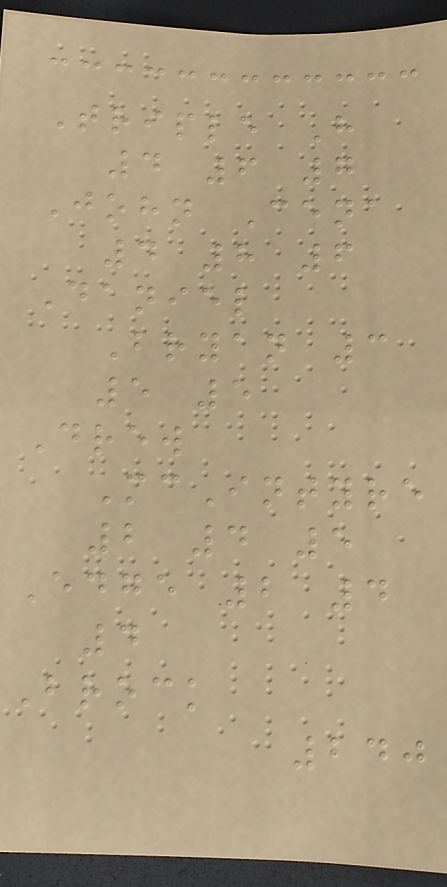Triple H
4 6 7
John Cena
4 8 6
Daniel
Bryan 3
5 5
Drew
McIntyre
2 4 5
Edge 2 4
4
Brock
240
